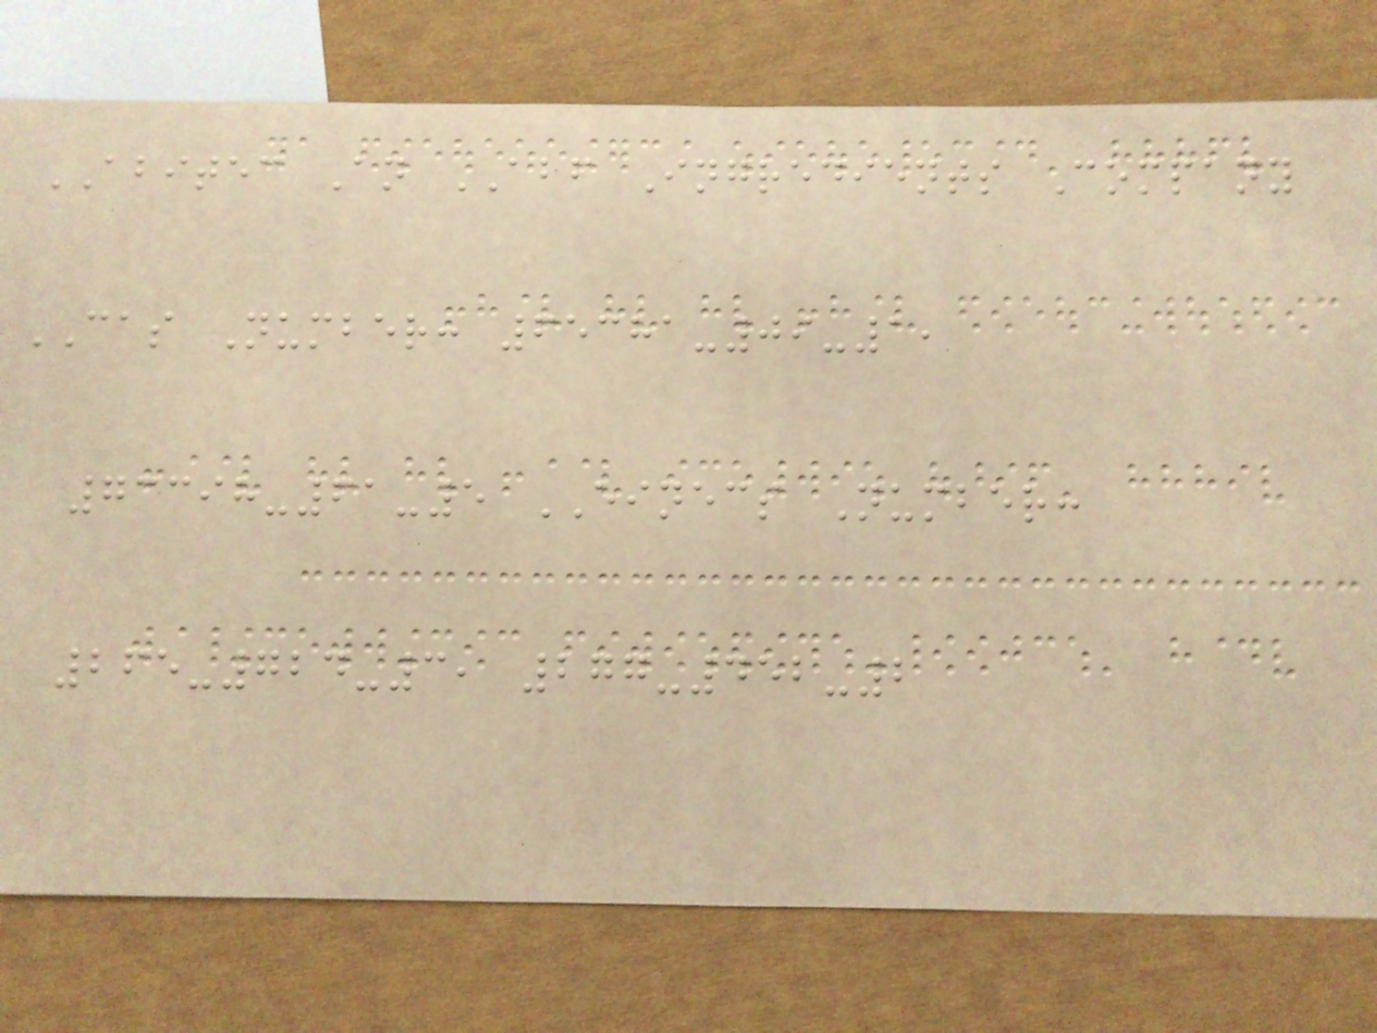ABITEC An ABF Ingredients Company
CAS Number: 65381-09-1,
73398-61-5 EINECS Number:
265-724-3, 277-452-2
